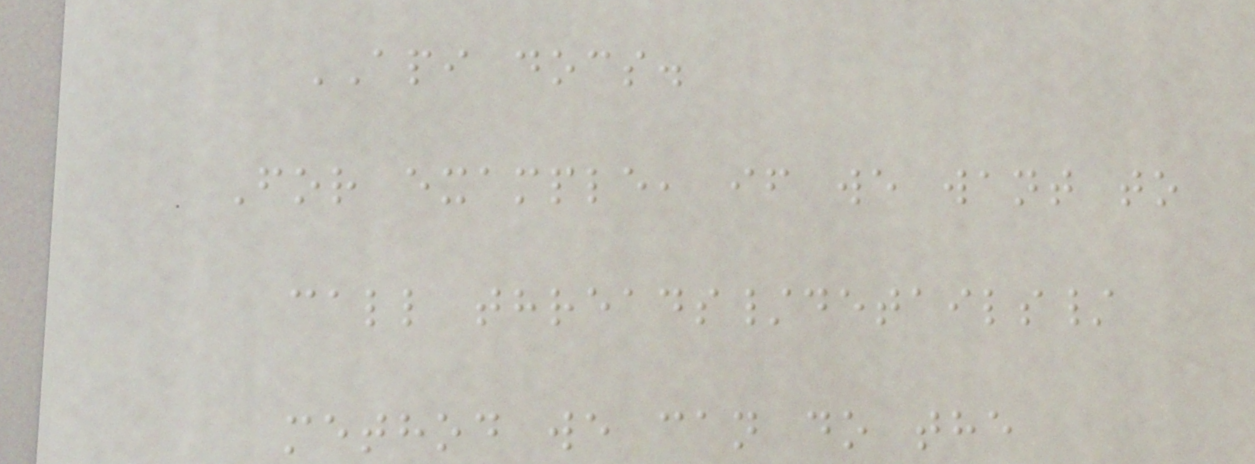API docs.
For example, if we want to
call threads/details/
method we can do the
